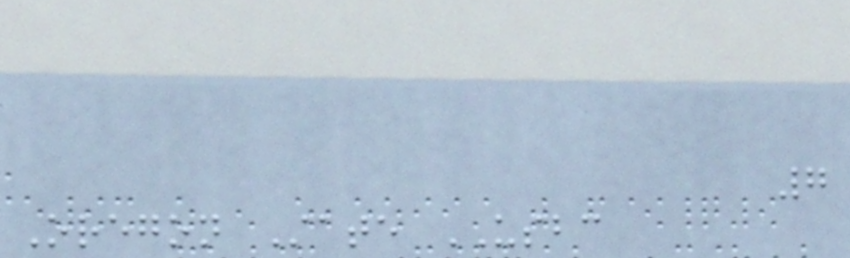7
Oregon State USBC
